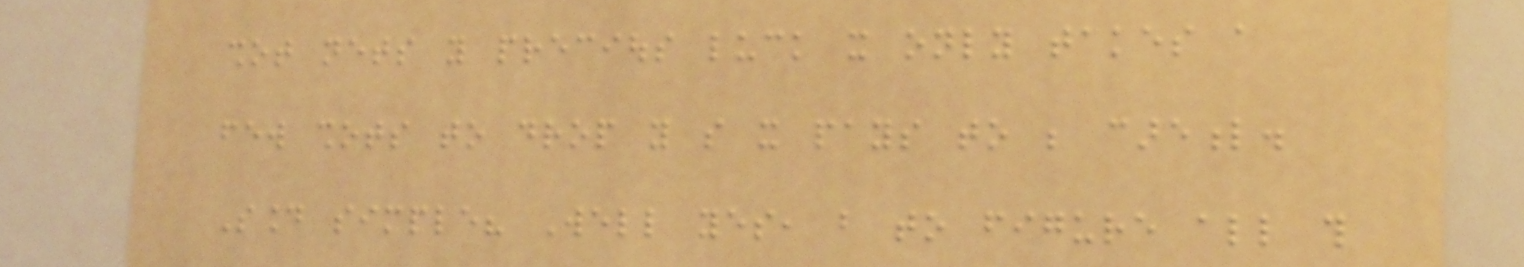shot nets you precious luck it only takes a
few shots to drop you so it pays to be careful.
Sound simple? Well yes, but to figure all this
